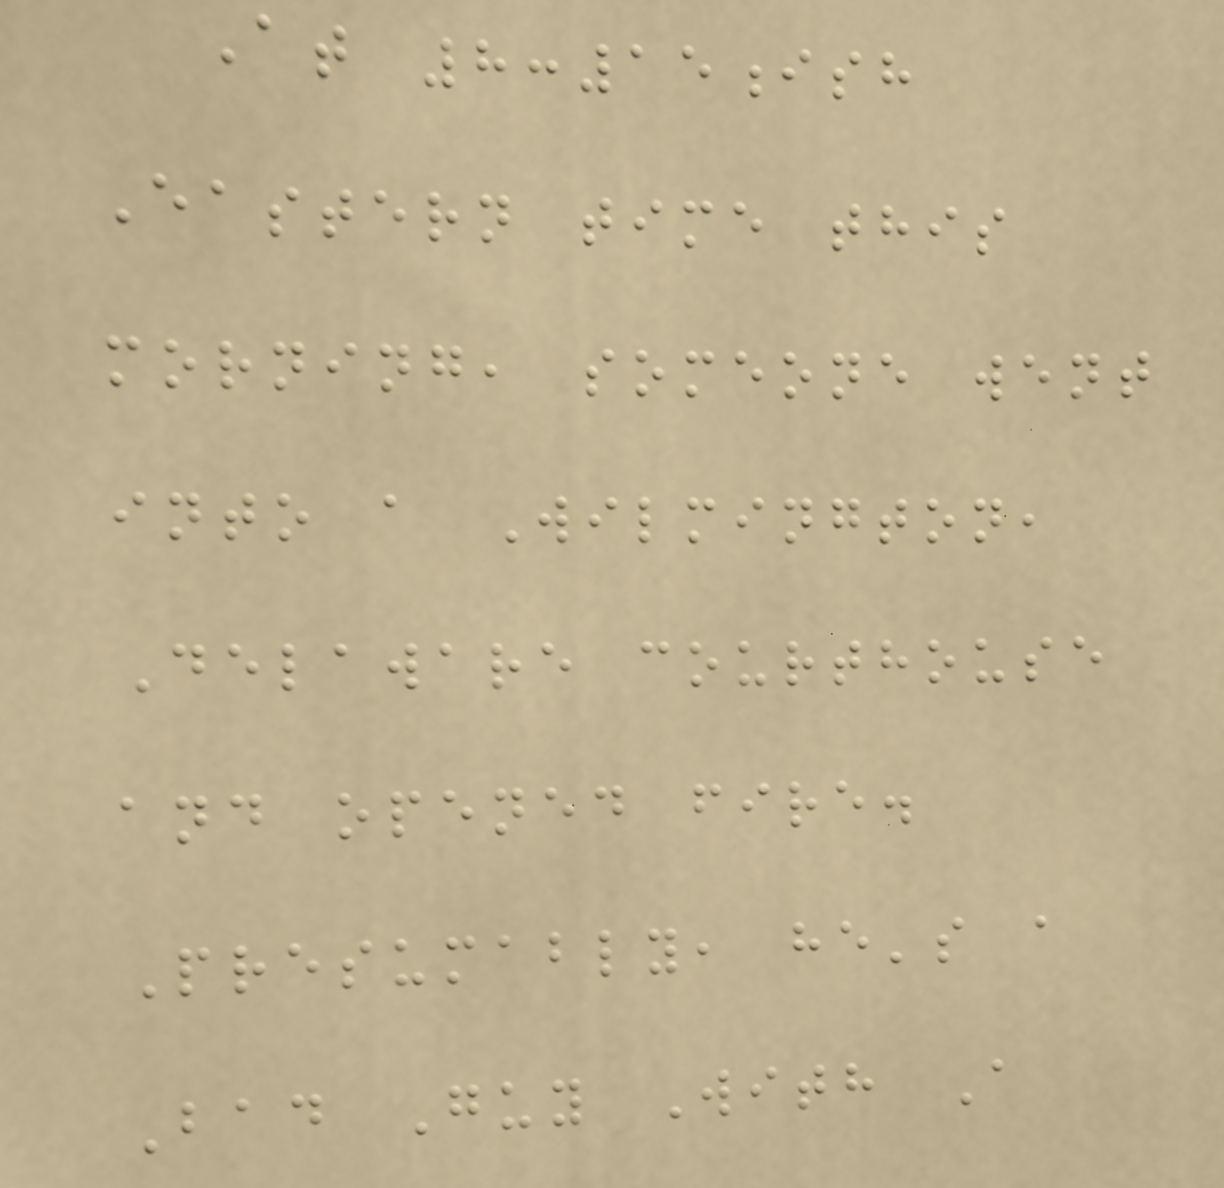At 8:15ish
Eastern time this
morning, someone went
into a Wilmington,
Delaware courthouse
and opened fire.
Presumably, he's a
Bad Guy With A
